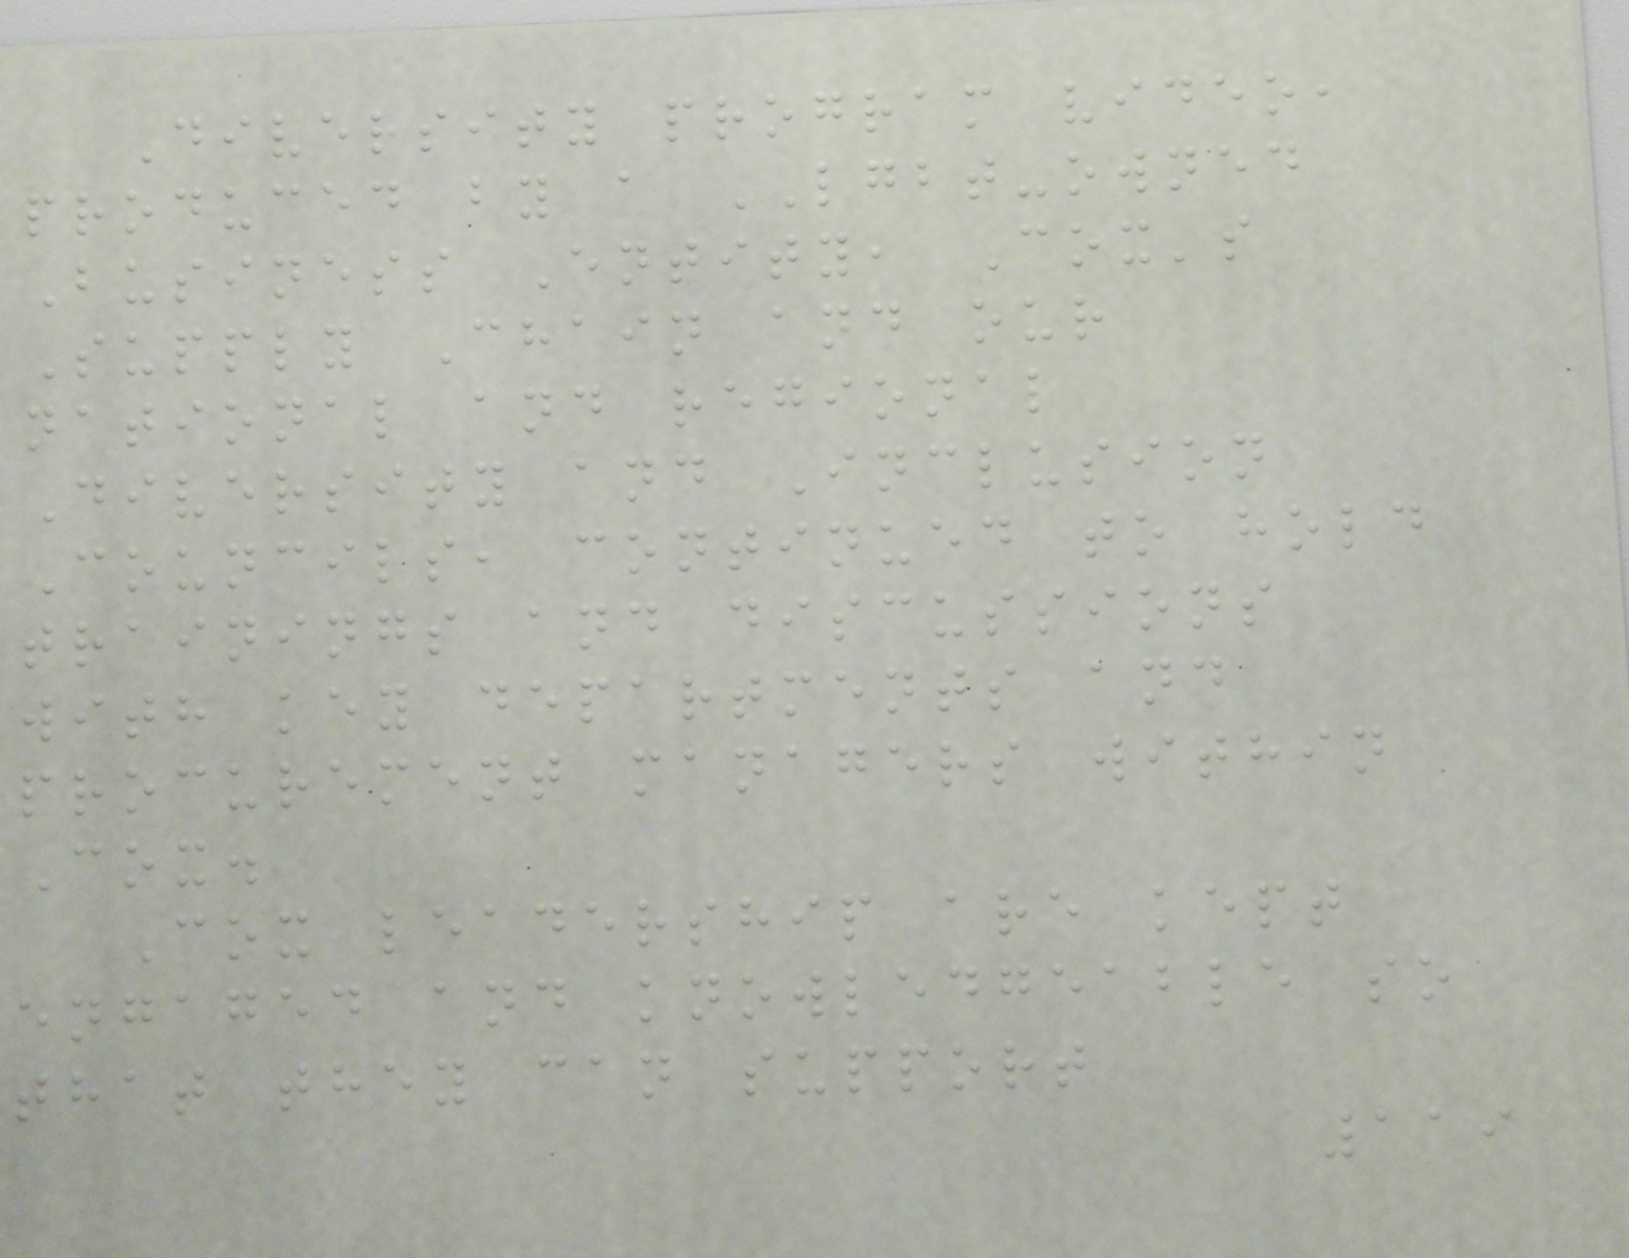Diversity program video,
produced by a LGBT-owned
Business Entity, Cox's
Supply Chain and our
national and regional
Diversity and Inclusion
Councils, continued to hold
trainings and discussions
with key departments and
procurement managers within
Cox.
Cox leadership are kept
engaged and knowledgeable so
that they can support
119
